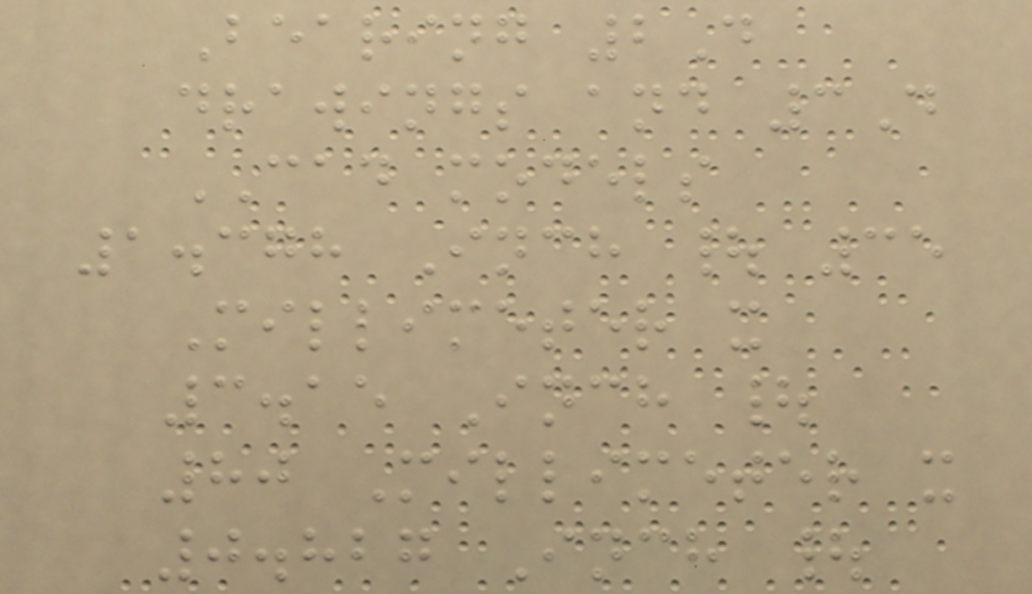Bearing 2D
drawings and 3D
CAD models
1.378 Inch | 35
Millimeter x
3.15 Inch |
80 Millimeter x
0.827 Inch |
